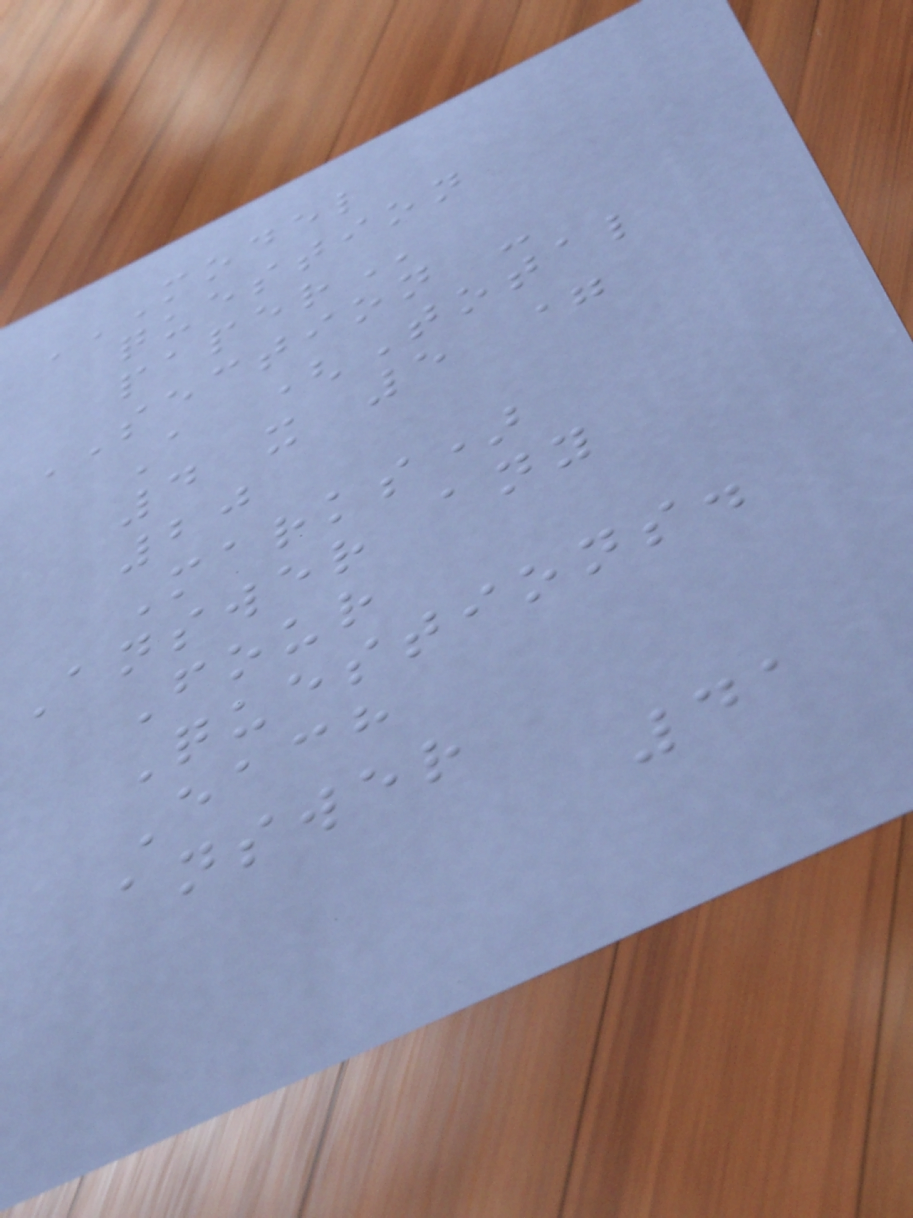MODEL
QUESTION
PAPER
SECTION -
A (Total
4 x 5 =
20
Marks)
Answer any
Four
Questions.
Each
answer
41
